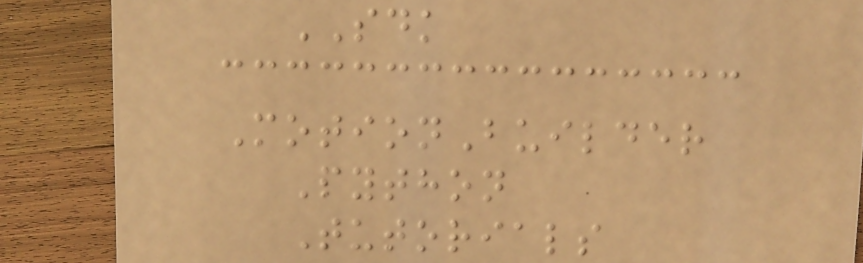SDK
MotionBuilder
Python
Tutorials
